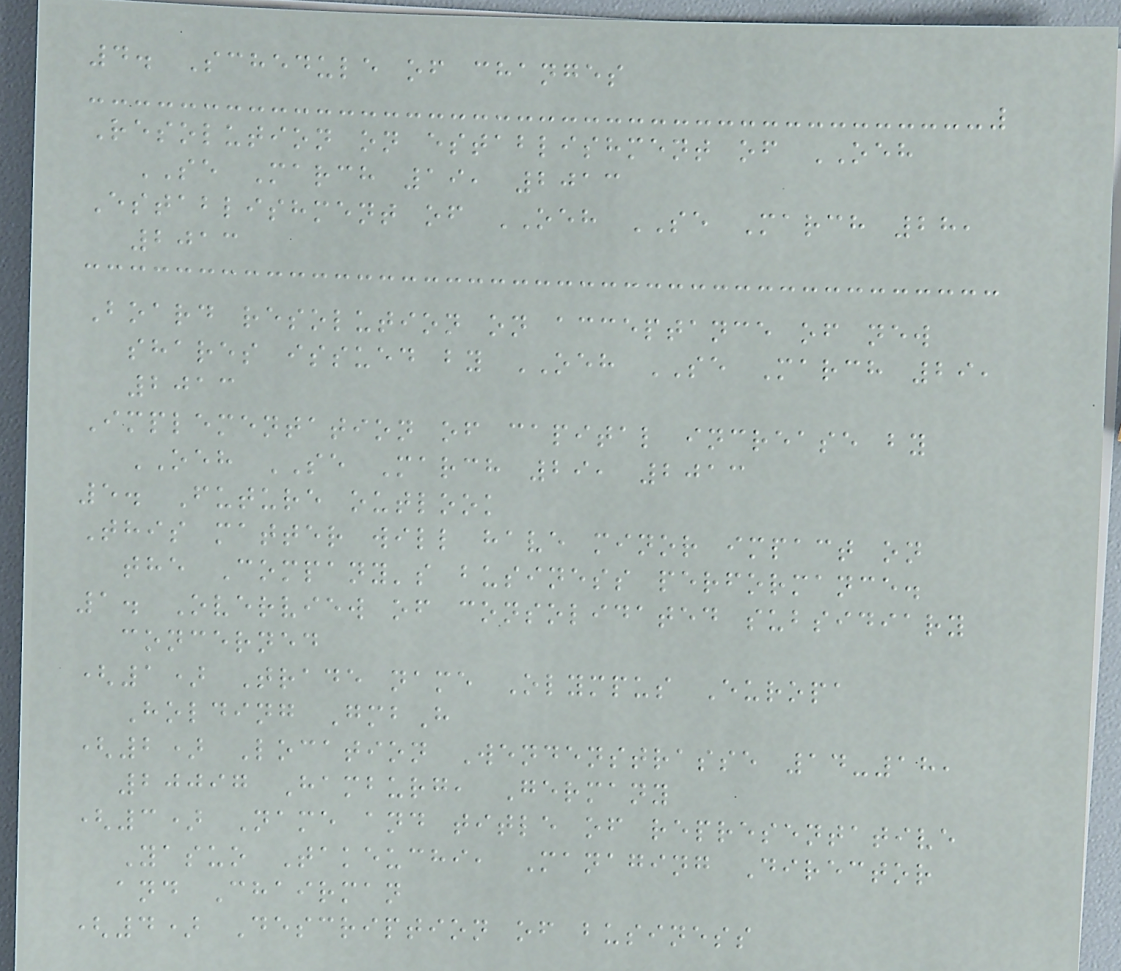4. Schedule of changes
Resolution on establishment of OEH
SE March 19, 2013
Establishment of OEH SE March 28,
2013
Board resolution on acceptance of new
shares issued by OEH SE March 29,
2013
Implementation of capital increase by
OEH SE March 29, 2013
5. Future outlook
This matter will have minor impact on
the Company's business performance.
1. Overview of consolidated subsidiary
concerned
(1) Trade name Olympus Europa
Holding GmbH
(2) Location Wendenstrasse 14-18,
20097 Hamburg, Germany
(3) Name and title of representative
Yasuo Takeuchi, Managing Director
and Chairman
(4) Description of business
